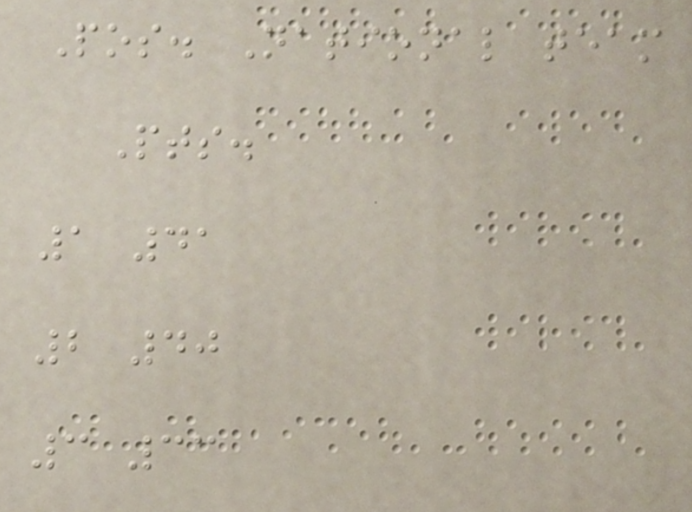Pos. National team
Pts.
1 41
2 40
3 33
